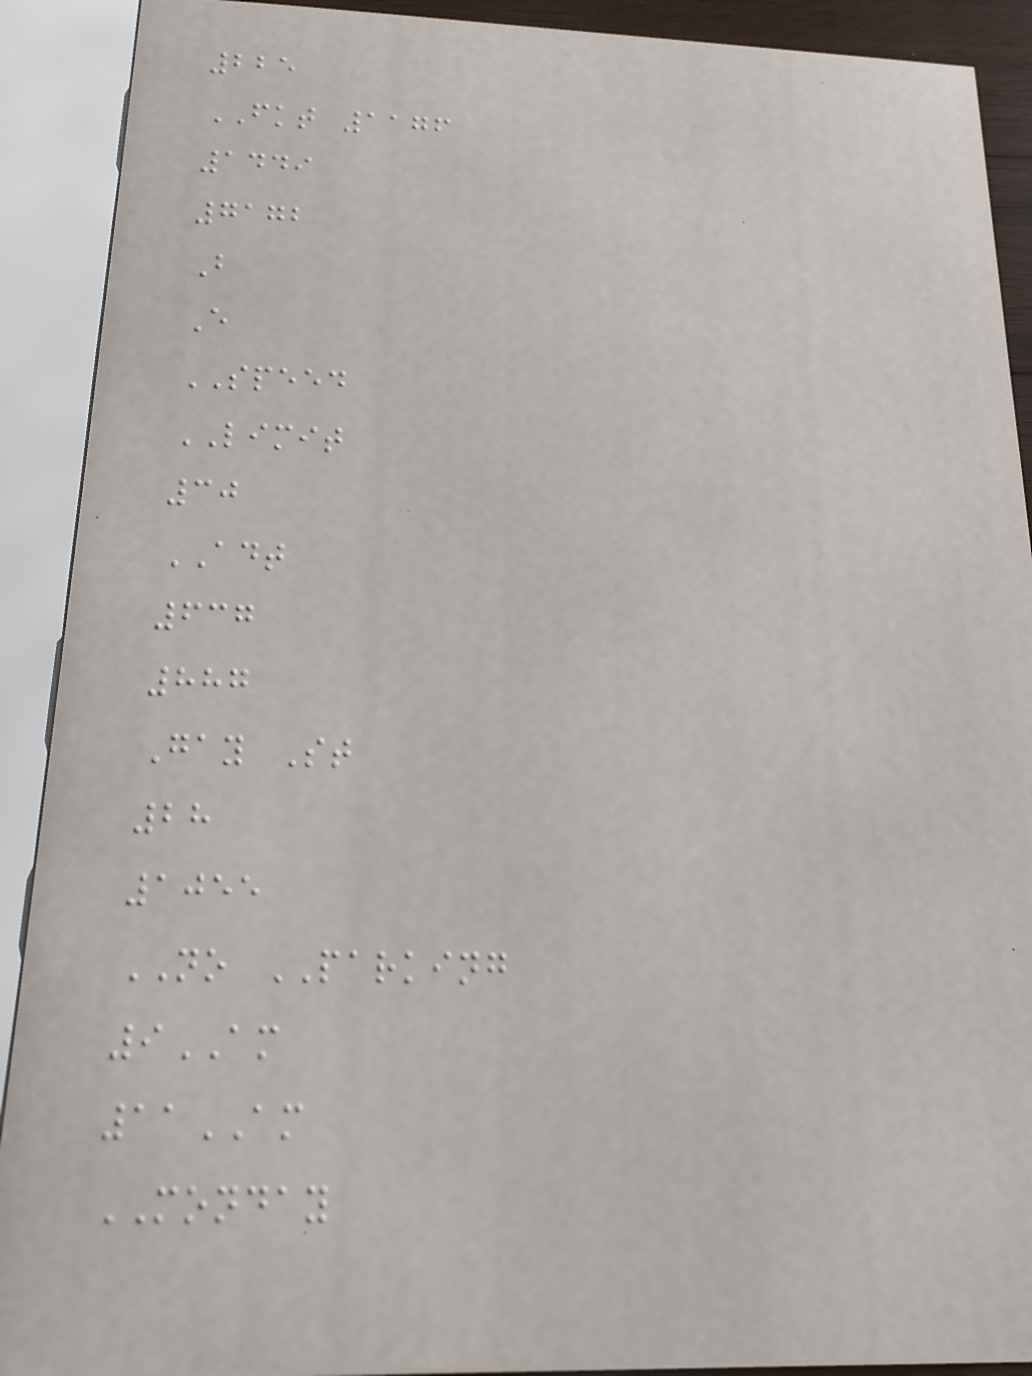225
FKT 1176
1449
7172
B
E
SPEED
LIMIT
30
ADT
637
887
Gay St
28
1055
NO PARKING
9AM
11AM
MONDAY
